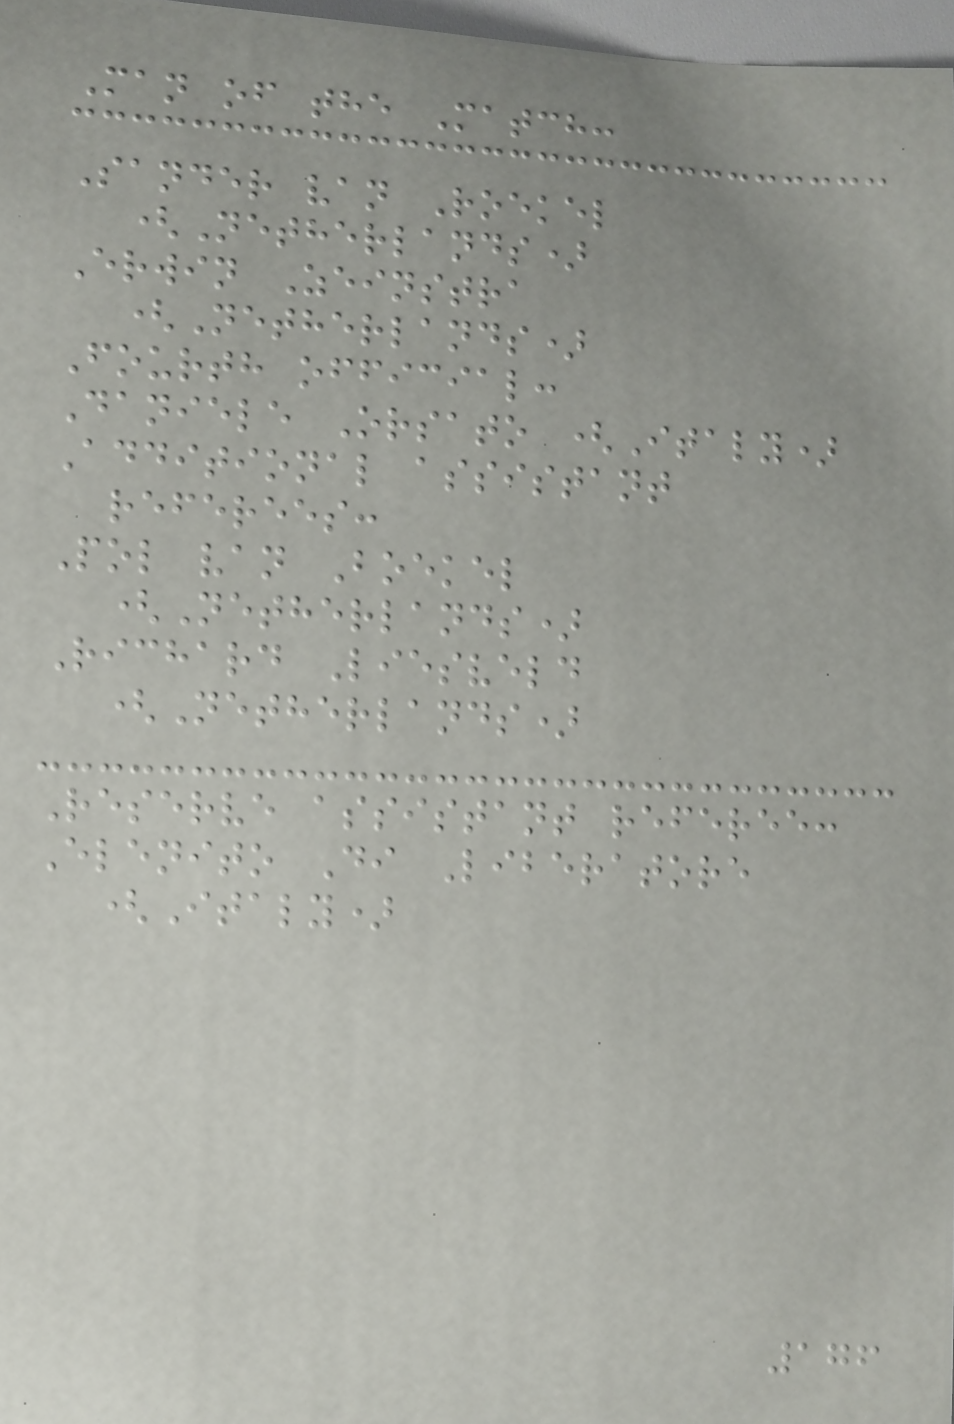Man of the Match:
Sander van Roekel
(Netherlands)
Erwin Zeinstra
(Netherlands)
Fourth official:
Daniele Orsato (Italy)
Additional assistant
referees:
Pol van Boekel
(Netherlands)
Richard Liesveld
(Netherlands)
Reserve assistant referee:
Elenito Di Liberatore
(Italy)
176
